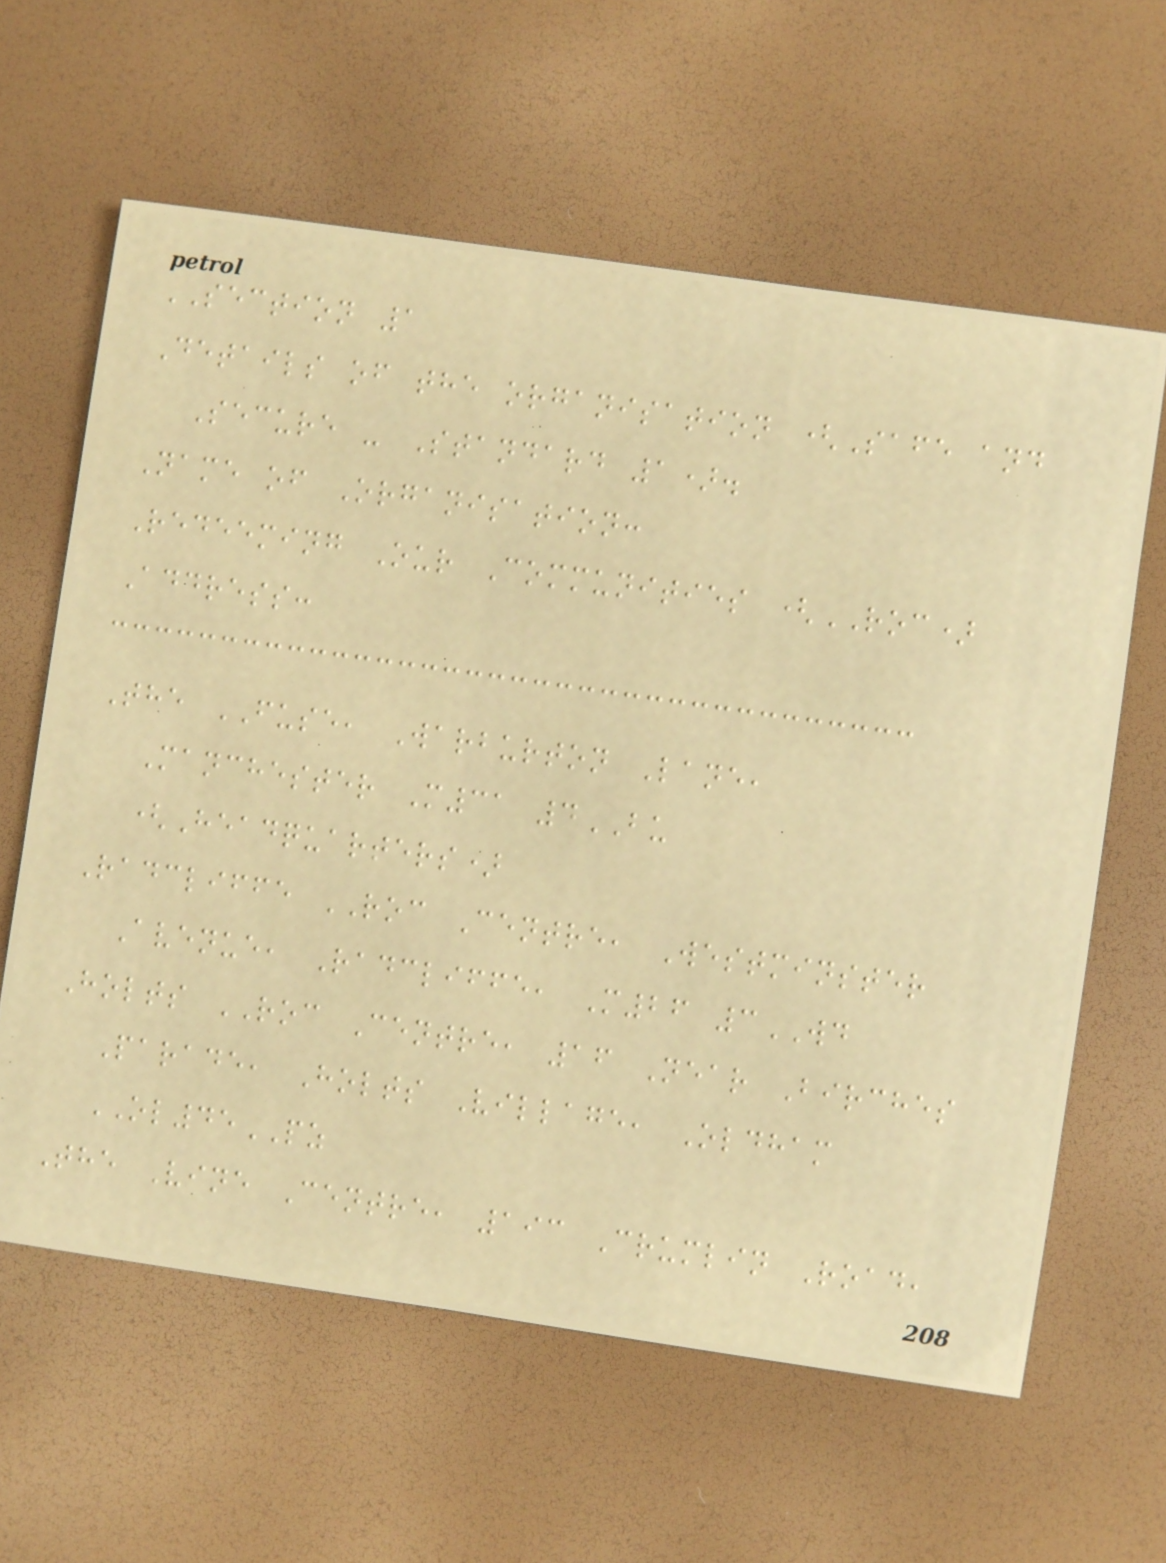SECTION 1
Details of the organisation (Safe and
Secure - Standard 1).
Name of Organisation:
Redeeming Our Communities (ROC)
Address:
The FUSE, Warburton Lane,
Manchester M31 4BU
(Headquarters)
Radcliffe ROC Centre, Westminster
Avenue, Radcliffe, M26 3WD
Holts ROC Centre, 16 Near Birches
Parade, Holts Village, Oldham
OL45PZ
The Vine Centre, 193 Crumlin Road,
